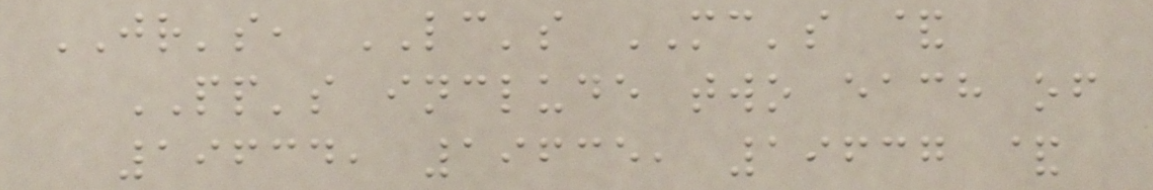JR's, LC's MC's &
PP's include two each of
19634, 19635, 19637 &
